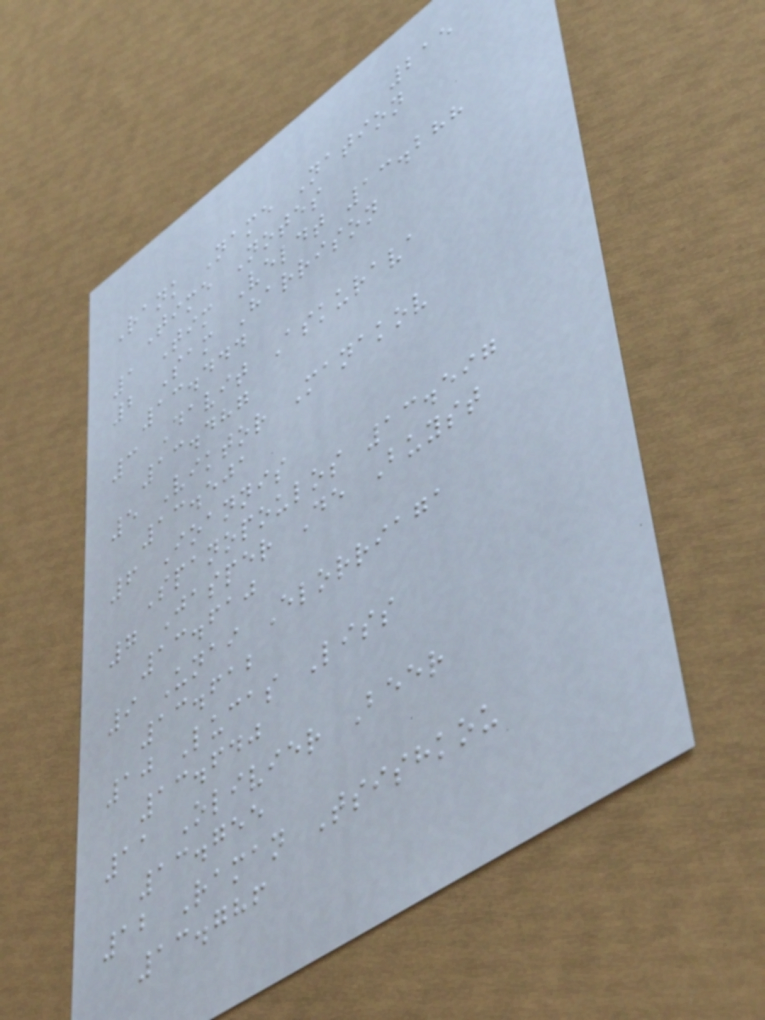215
Rank Name Nation
Time Notes
1 Tim Veldt 13.288
2 Sam Harrison
13.444
3 Davit Askurava
13.487
5 Viktor Manakov
13.501
6 Ioannis
Spanopoulos 13.597
7 Jasper De Buyst
13.610
9 Unai Elorriaga
13.612
10 Lucas Liss
13.640
11 Olivier Beer
13.755
12 Raman Tsishkou
13.786
